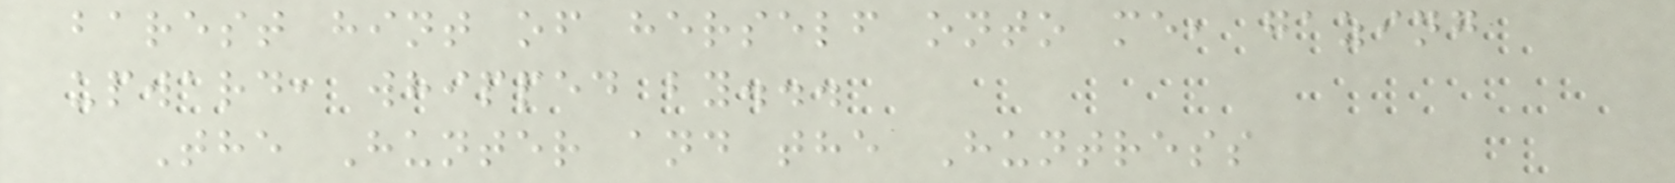barest hint of herself onto me, gazing
upward, whipped by...
The Hunter and the Huntress
